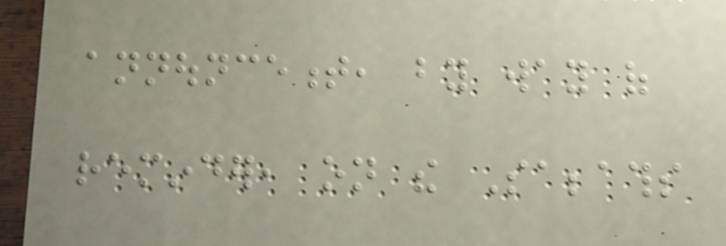announcement, by way of
reminder, on the Sabbaths
